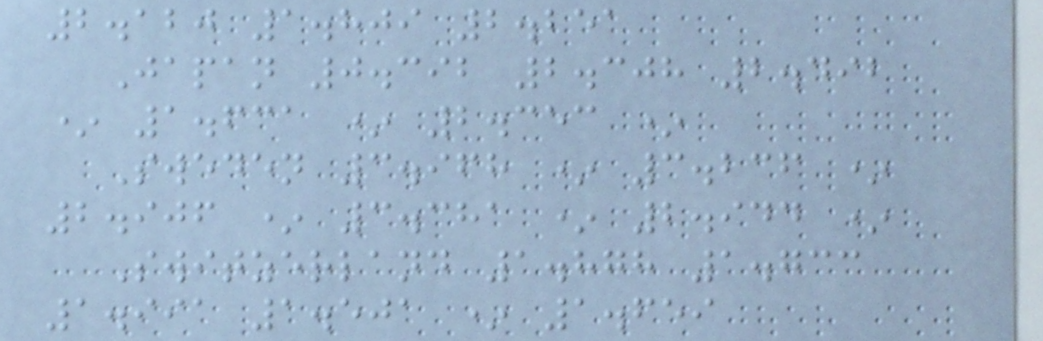2.120 1.809 2.251
Japan 0.392 2.308 2.492
* 1.631 * 2.353 *
Sweden 3.968 * 3.236 *
2.906 * 3.381 * 2.944 *
Switzerland 1.878 1.733
1.991 1.501 * 1.659
